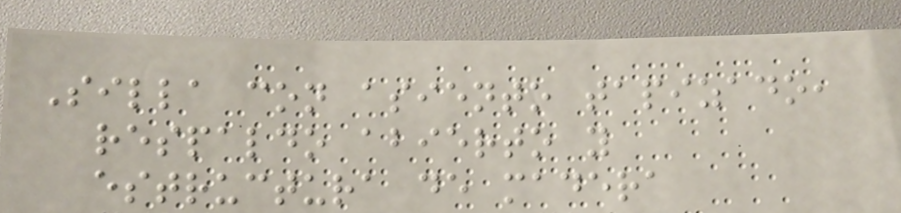Silla con asiento tapizado,
respaldo abierto y
estructura de madera
